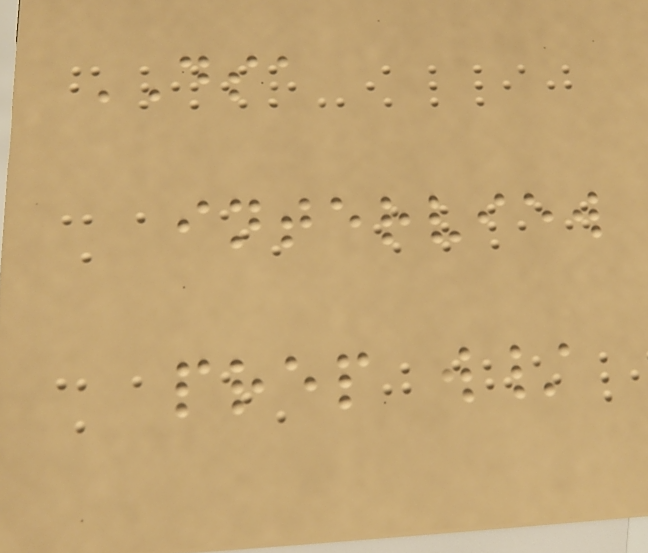DSA
interview
prep w/
